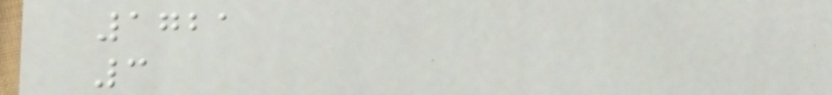1721
3
